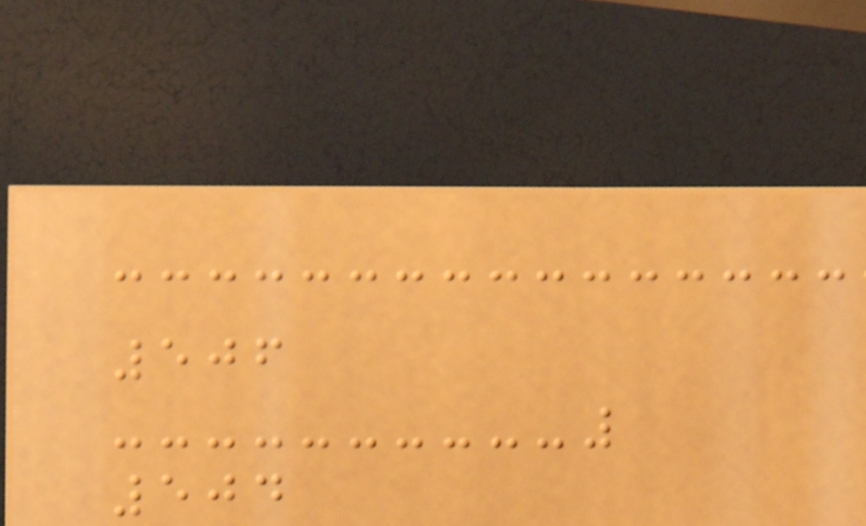506
504
